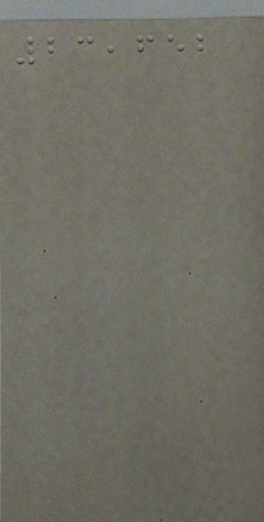23,652
